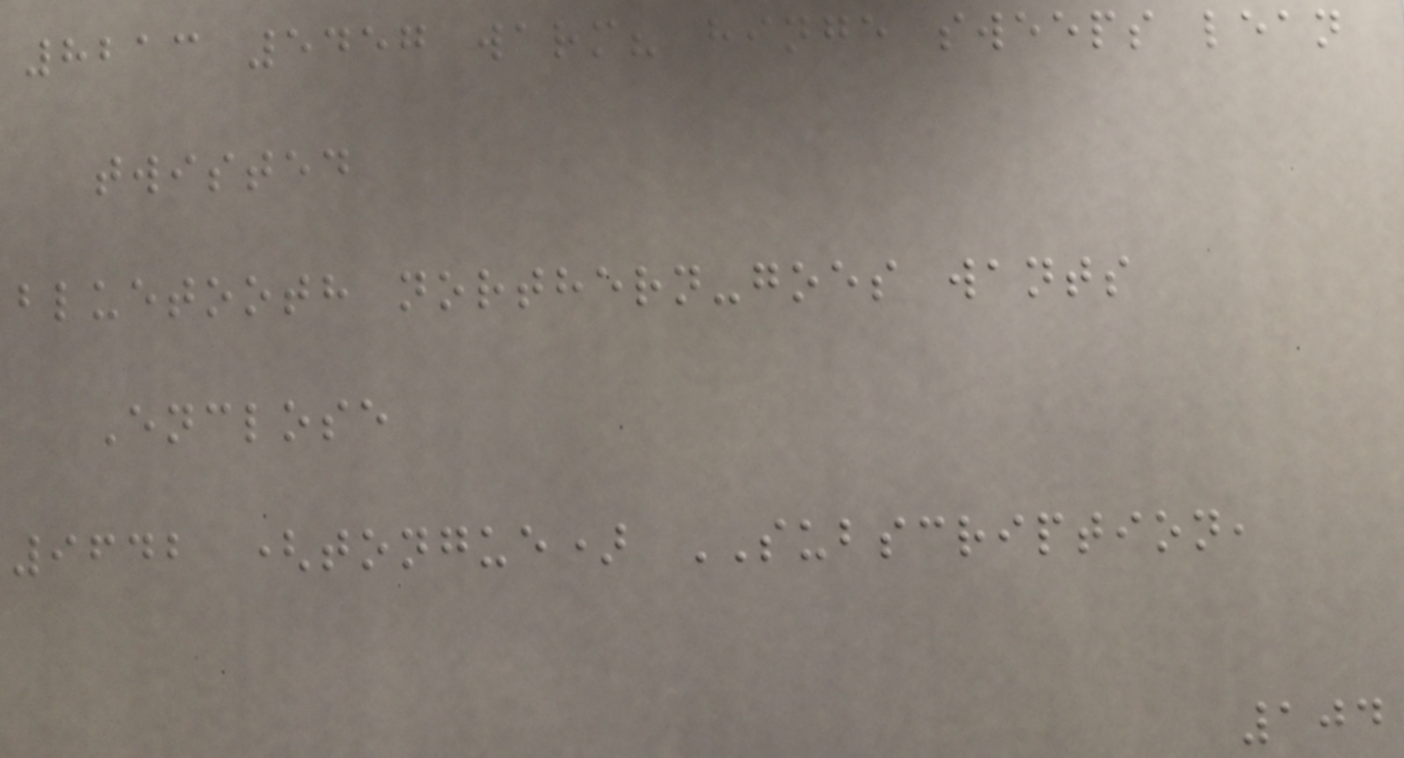8213 5457 warm? hinge sweeps lean
twisted
bluetooth northern-goes wants
Enclose
9642 (tongue) SUBSCRIPTION,
104
